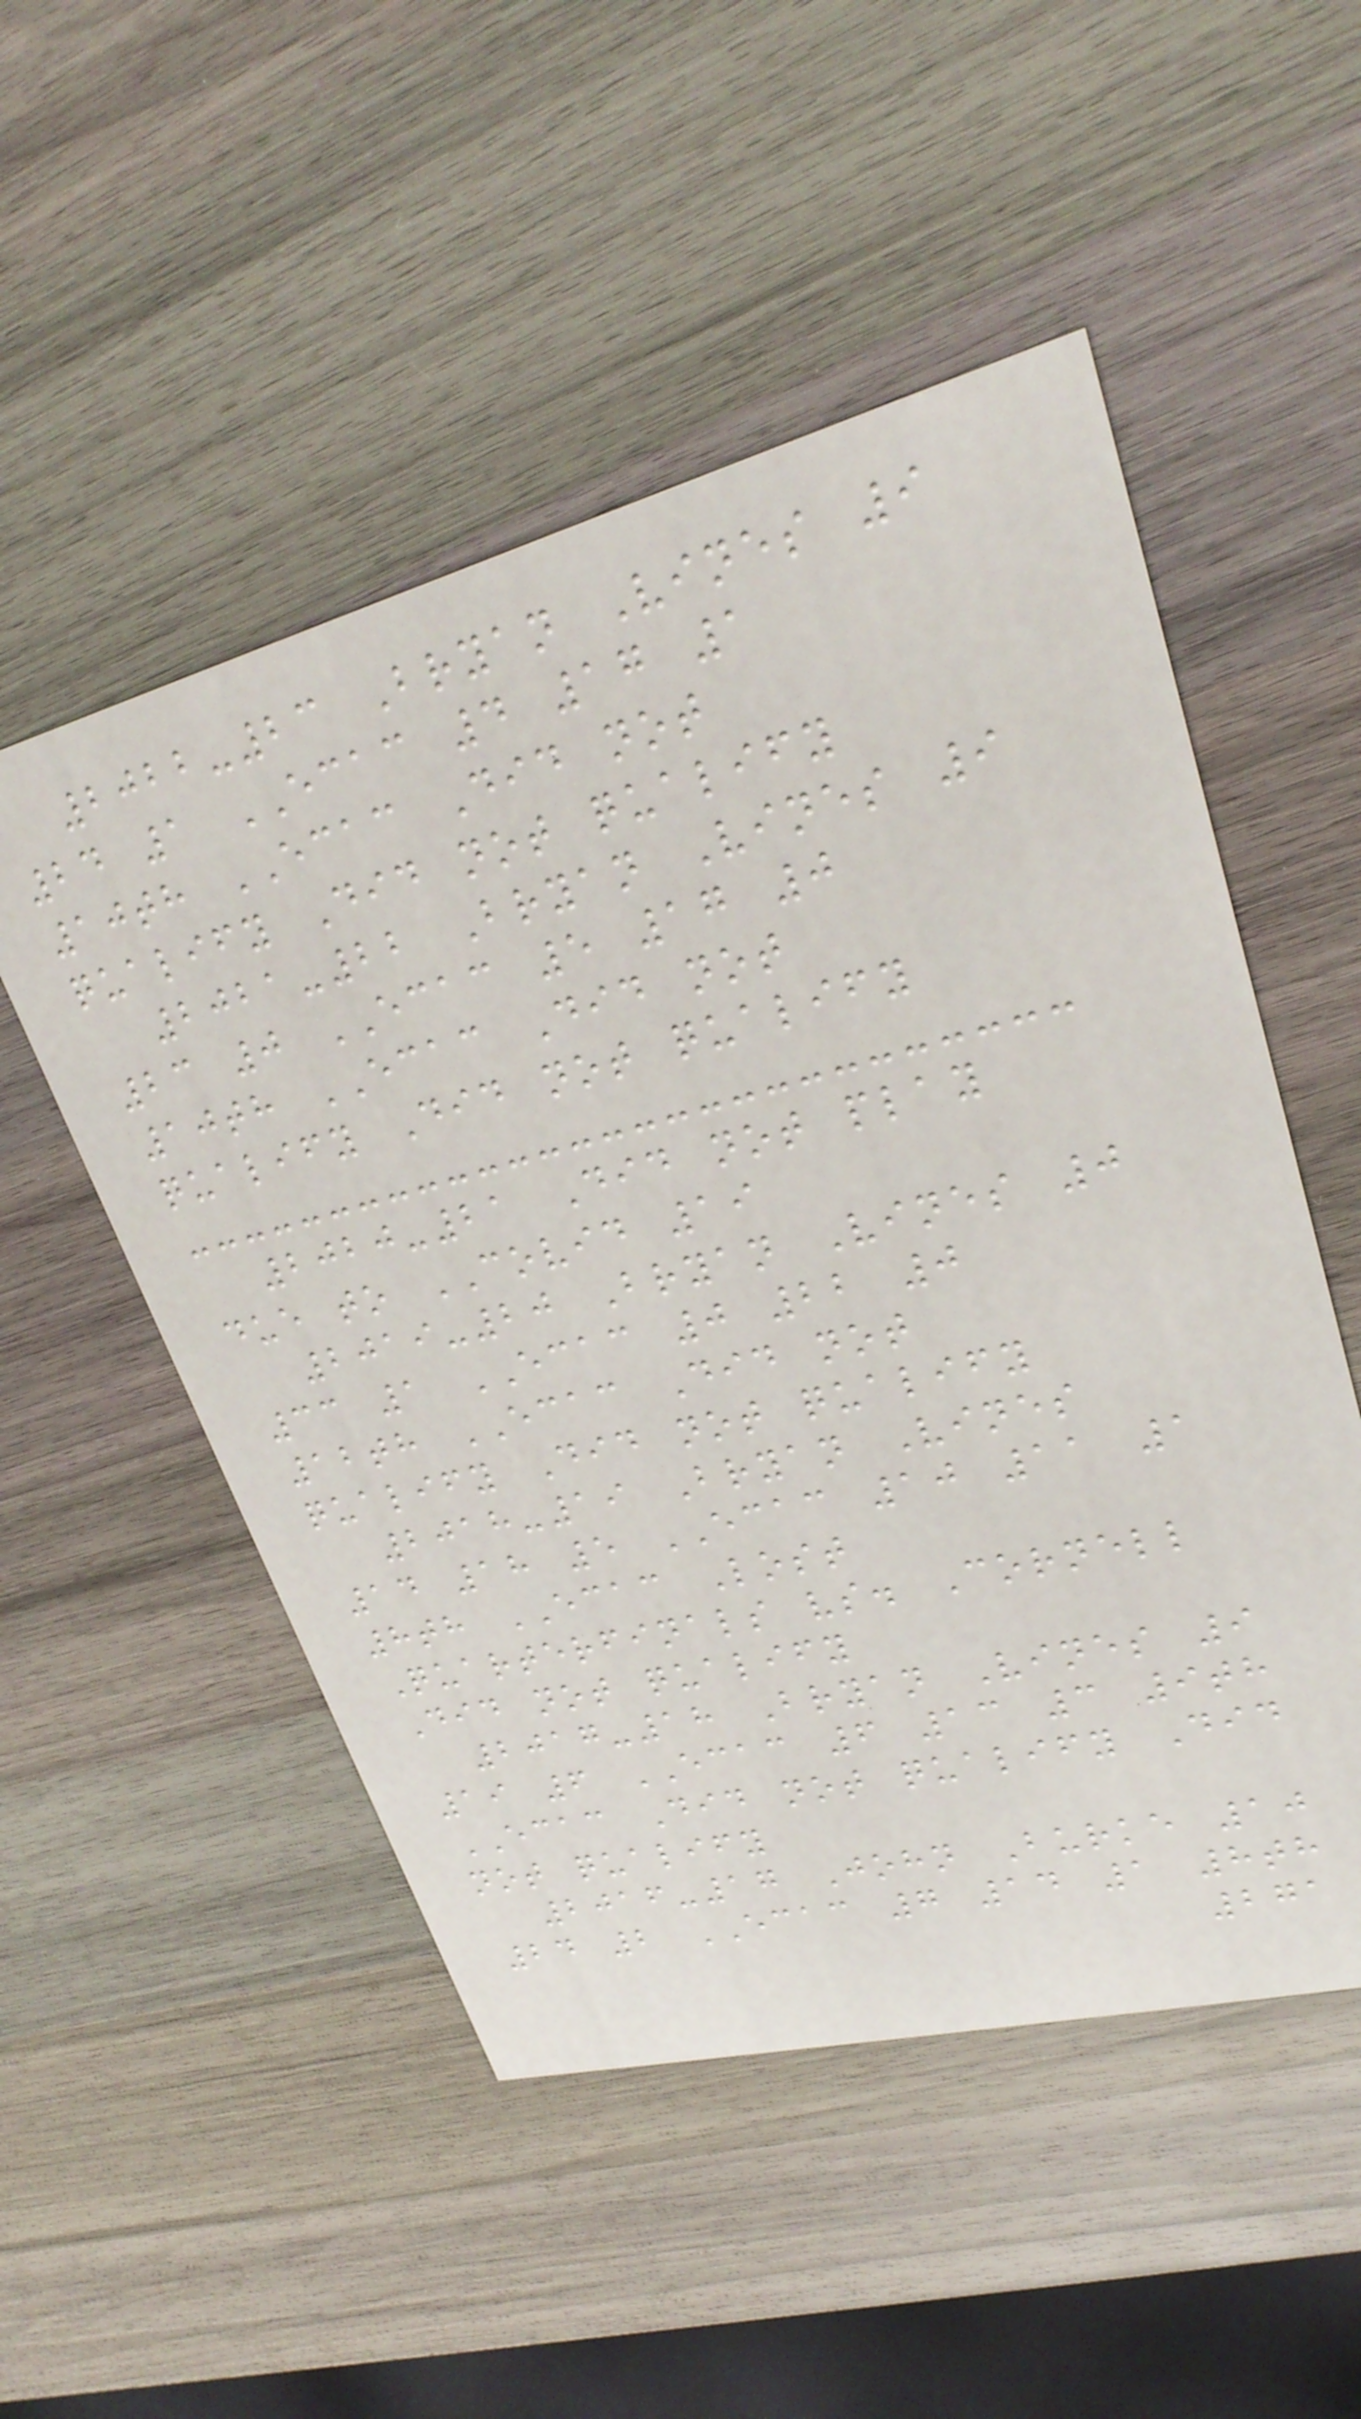2022-23 Bryan Vines 9
24 1 ECAC 4 17 1
10th ECAC Did not
qualify Did not qualify
2021-22 Bryan Vines 9
23 0 ECAC 5 17 0
10th ECAC Did not
qualify Did not qualify
2020-21 Did not play
due to COVID 19
2019-20 Bryan Vines 0
33 1 ECAC 0 22 0
12th ECAC Did not
qualify Did not qualify
2018-19 Bryan Vines
14 18 5 ECAC 10 11 1
8th ECAC Lost
Quarterfinals vs. Cornell
Did not qualify
2017-18 Bryan Vines 9
19 6 ECAC 6 13 3 9th
ECAC Did not qualify Did
not qualify
2016-17 John Burke 10
24 2 ECAC 7 14 1 8th
271
